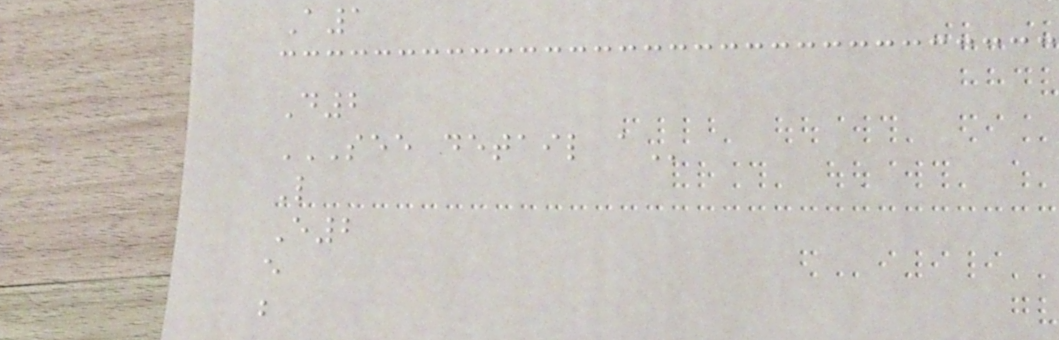A1
D2
SEE DETAIL A
L
E2
e
b
